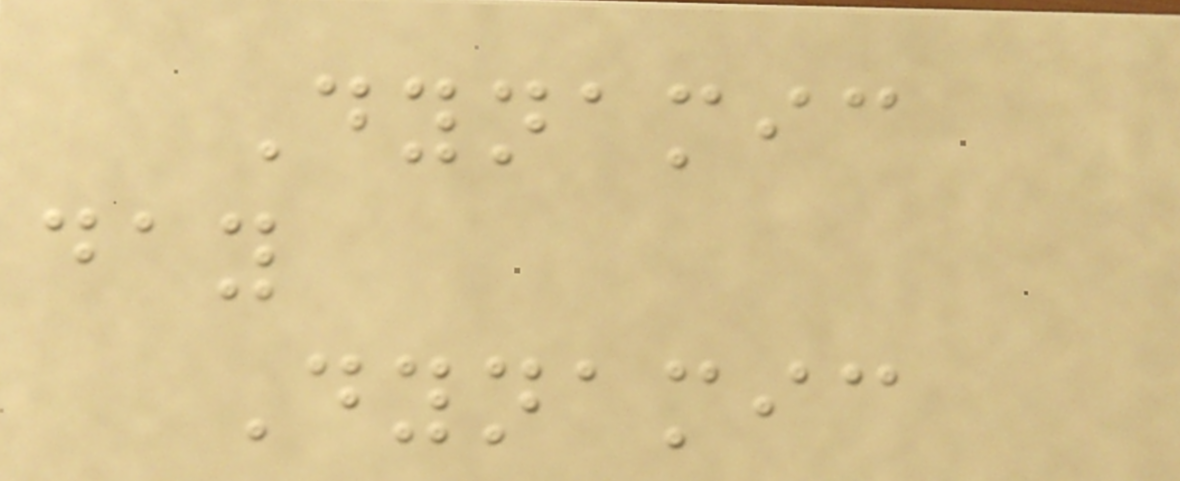Dynamic
day
Dynamic
